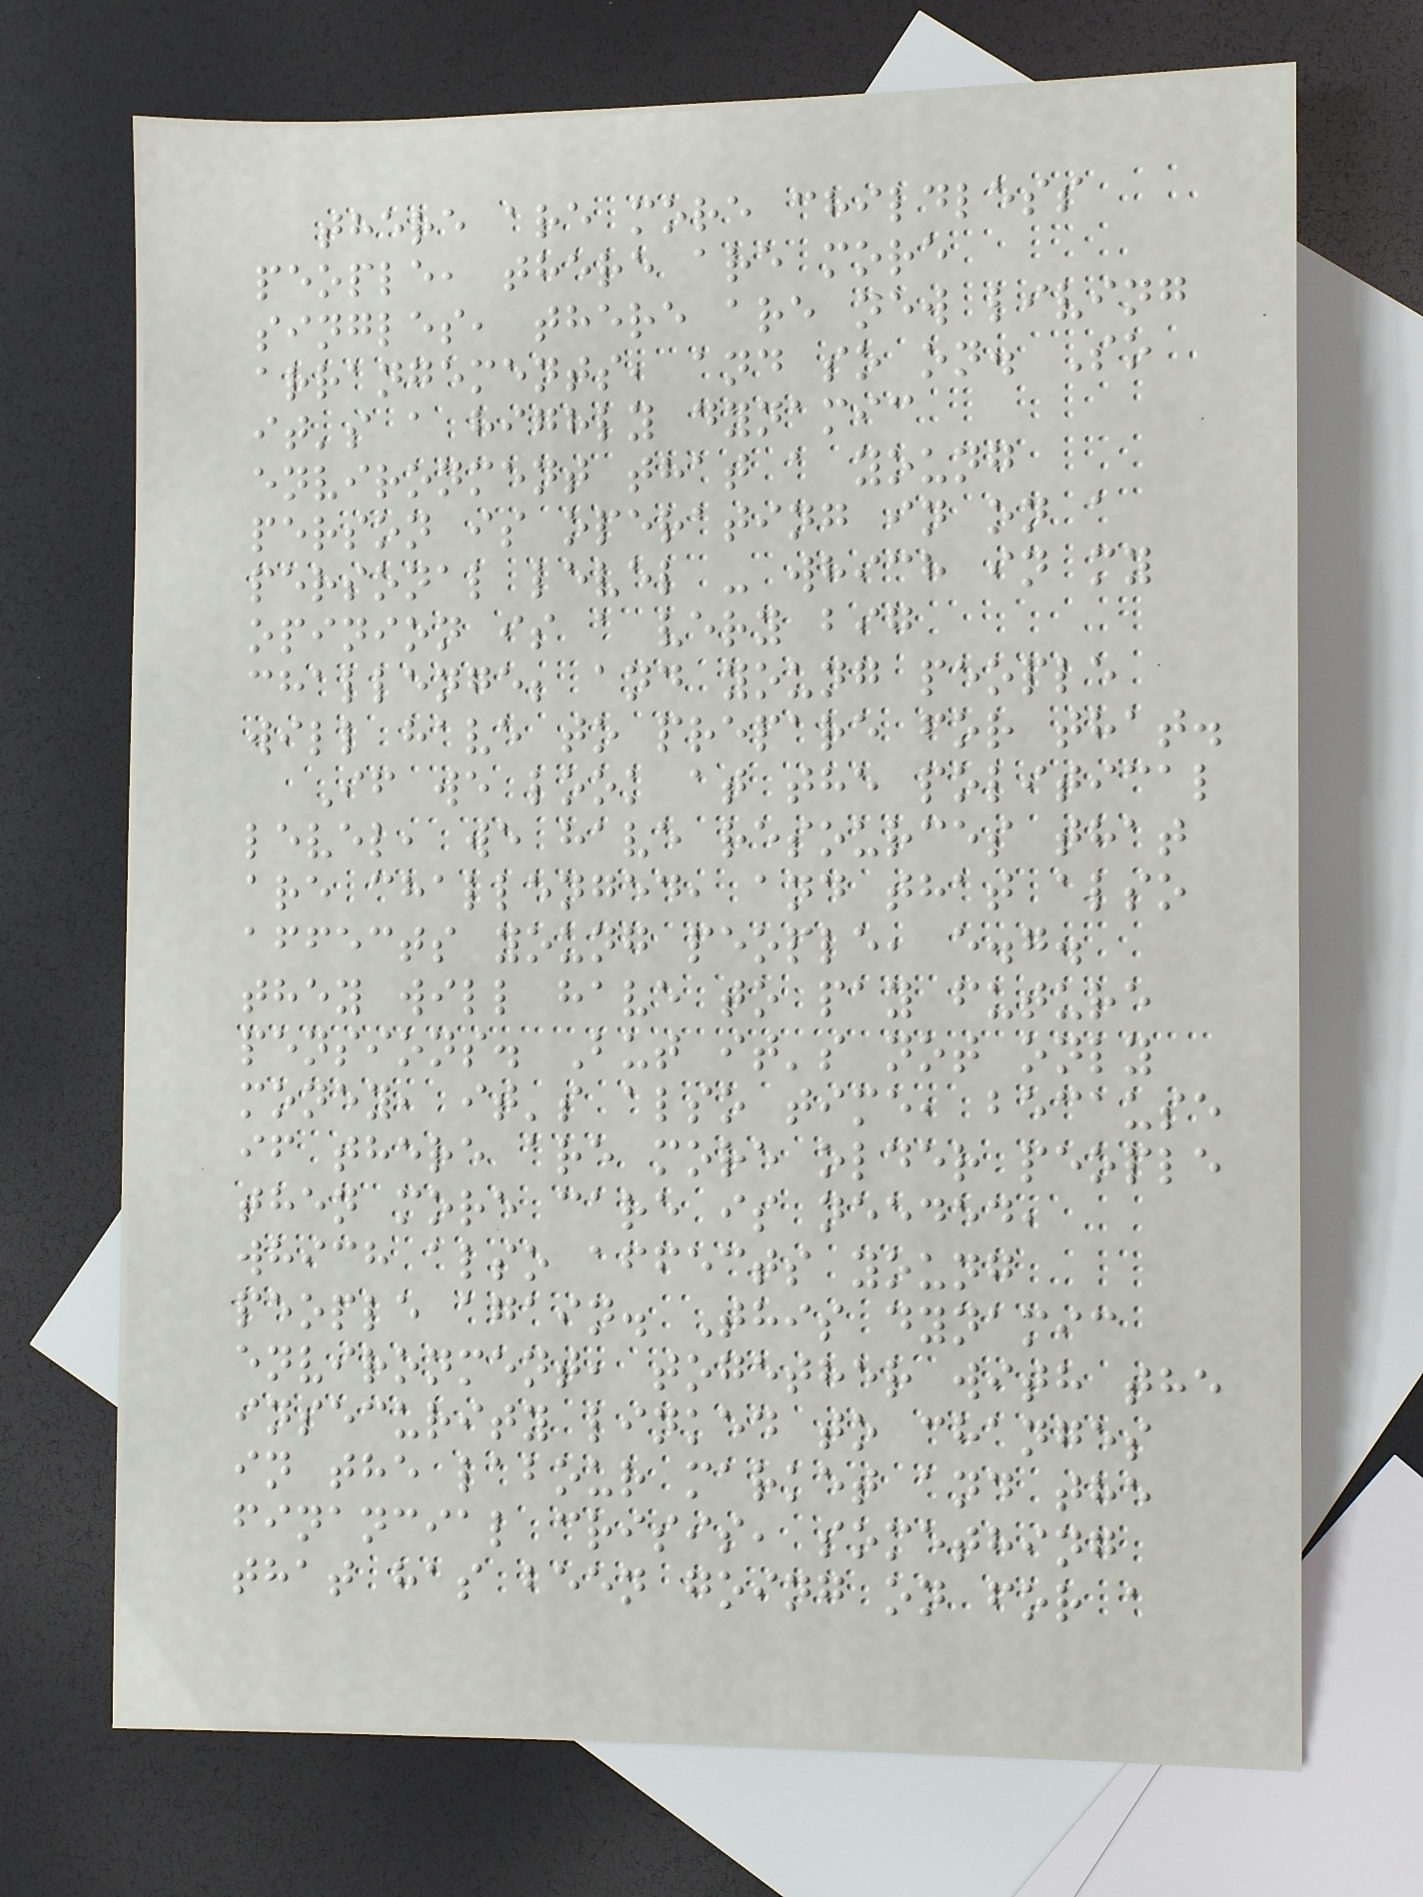there are more childless
people, there are more
singles, there are new living
arrangements, and so on. So
it's a highly dynamic
environment that a young
person is operating in on a
personal level - which in my
opinion is a very big
challenge; and young people
will have to prepare for that.
If we look at the political
level, we have resources that
are challenged, and that also
affects young people, e.g.
they will have to pay future
pensions. But it's not only
money, it's also time, because
if there are more older people
then more care is needed,
which also affects young
people again. This dynamic
environment, together with the
insecurity linked to changes
in the labour market and the
financial crisis, something
that has been going on for a
